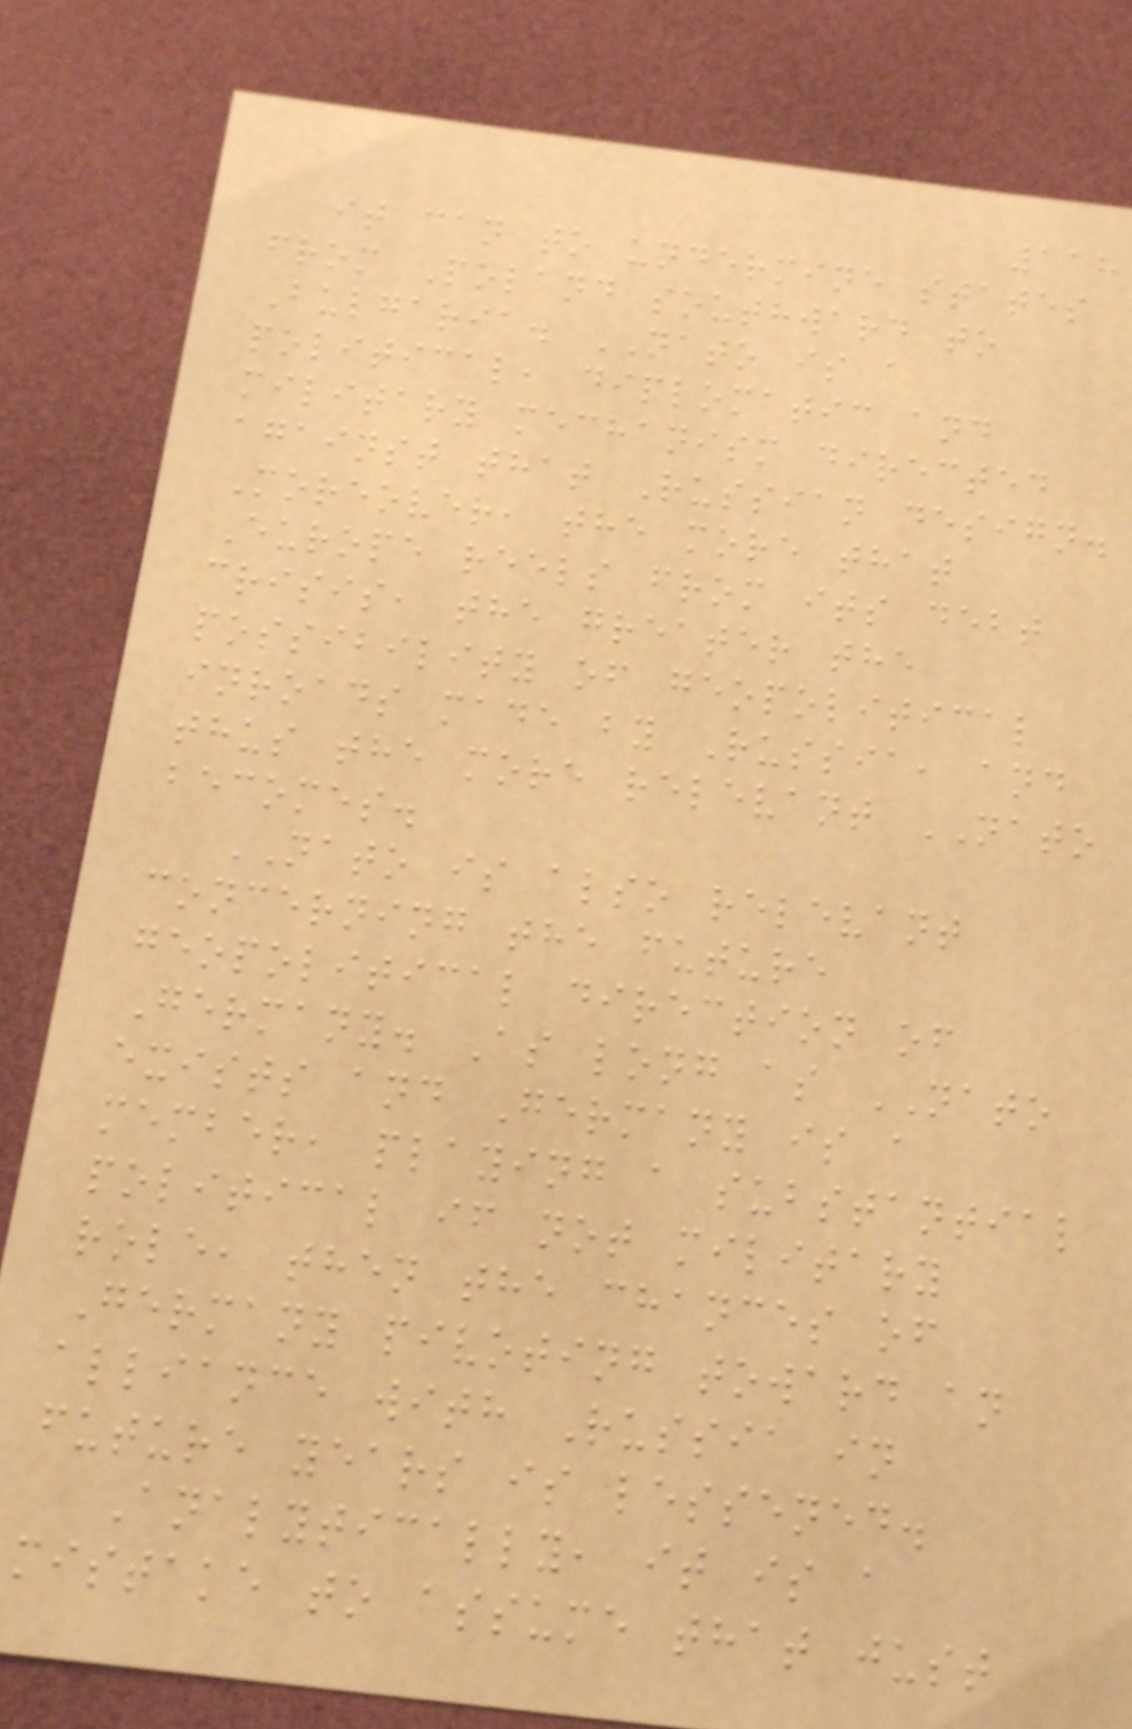118
it can to undermine states
from Poland southward to
Bulgaria. NATO is a
political, diplomatic and
military mechanism directed
against that Russian design.
Moreover, the more that
Europe reels from its debt
crisis, the greater the
possibility of geopolitical
inroads made by Russia, and
thus the more relevant NATO
becomes.
NATO is also relevant
concerning the future
geopolitical direction of
Germany. As long as NATO
exists and Germany is a
member, playing a substantial
political if not military
role, then the chances of
Germany pivoting toward an
alliance with Russia in
future years is lessened.
Analytically, it is a
mistake to assume that just
